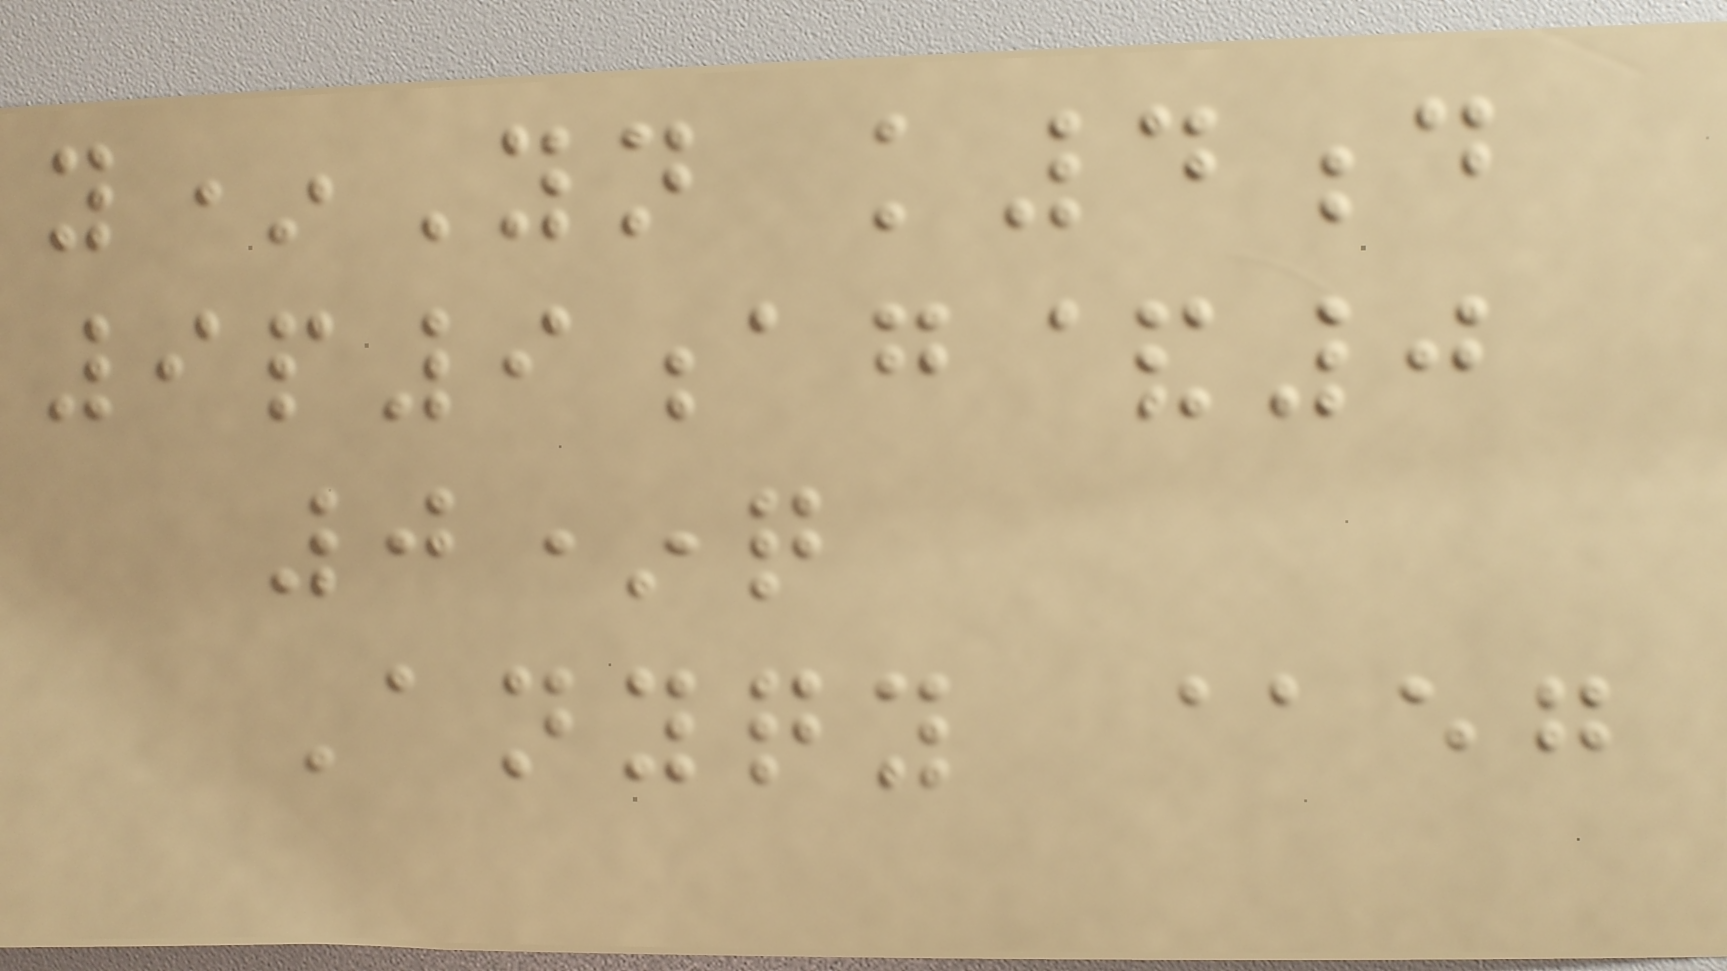y*Yn k4d
9p9ag&0
0*q
Anyqy @eg
